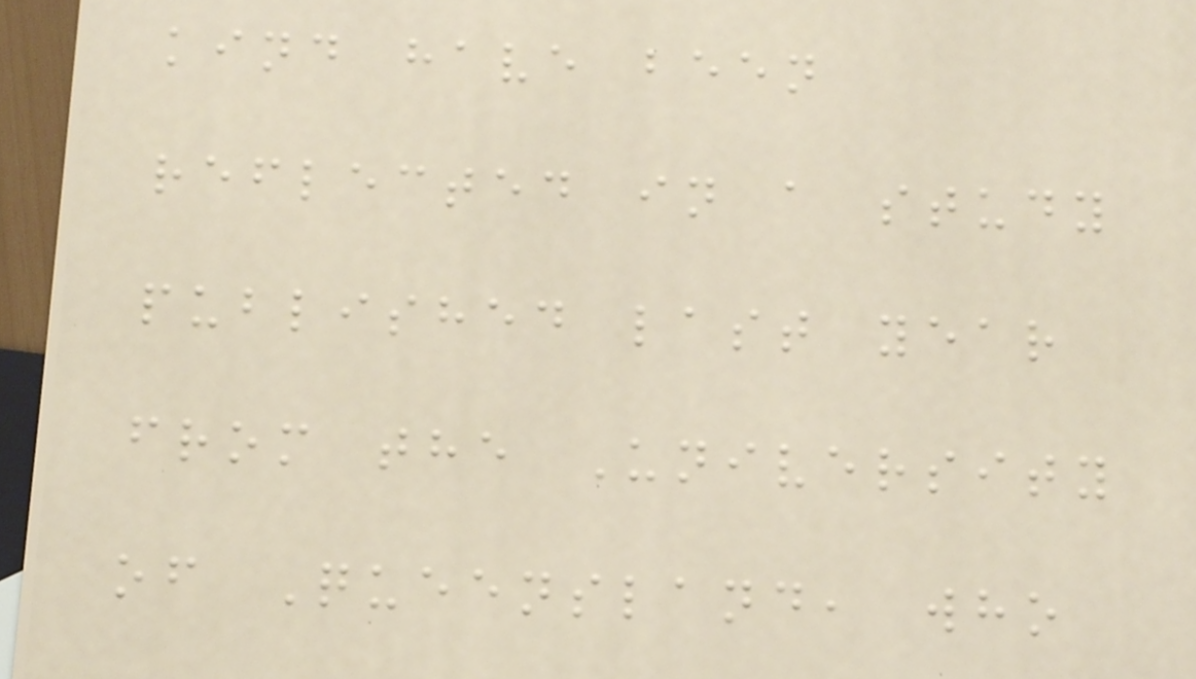kind have been
reflected in a study
published last year
from the University
of Queensland, who
